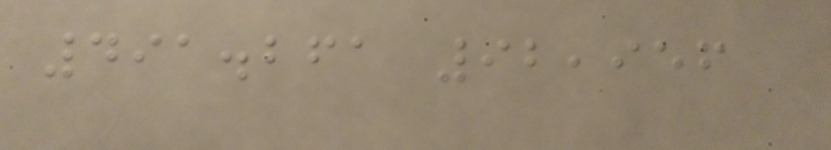491.261 92,956
